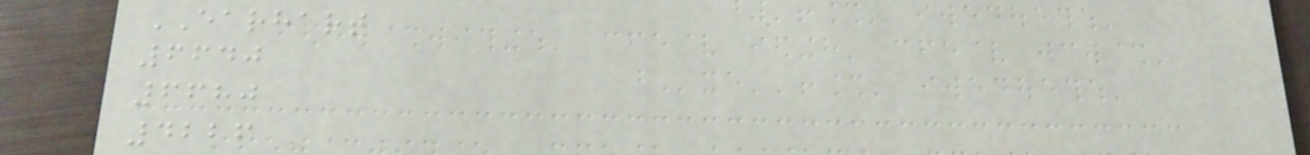EARHART
6640
6680
4226
